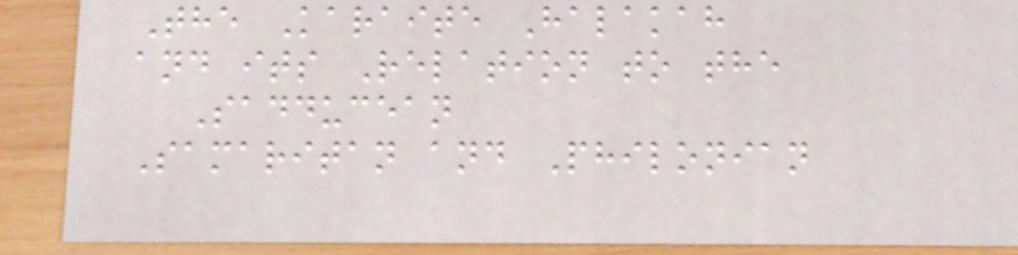The Karaite Halakah
and its Relation to the
Sadducean
Samaritan and Philonian
